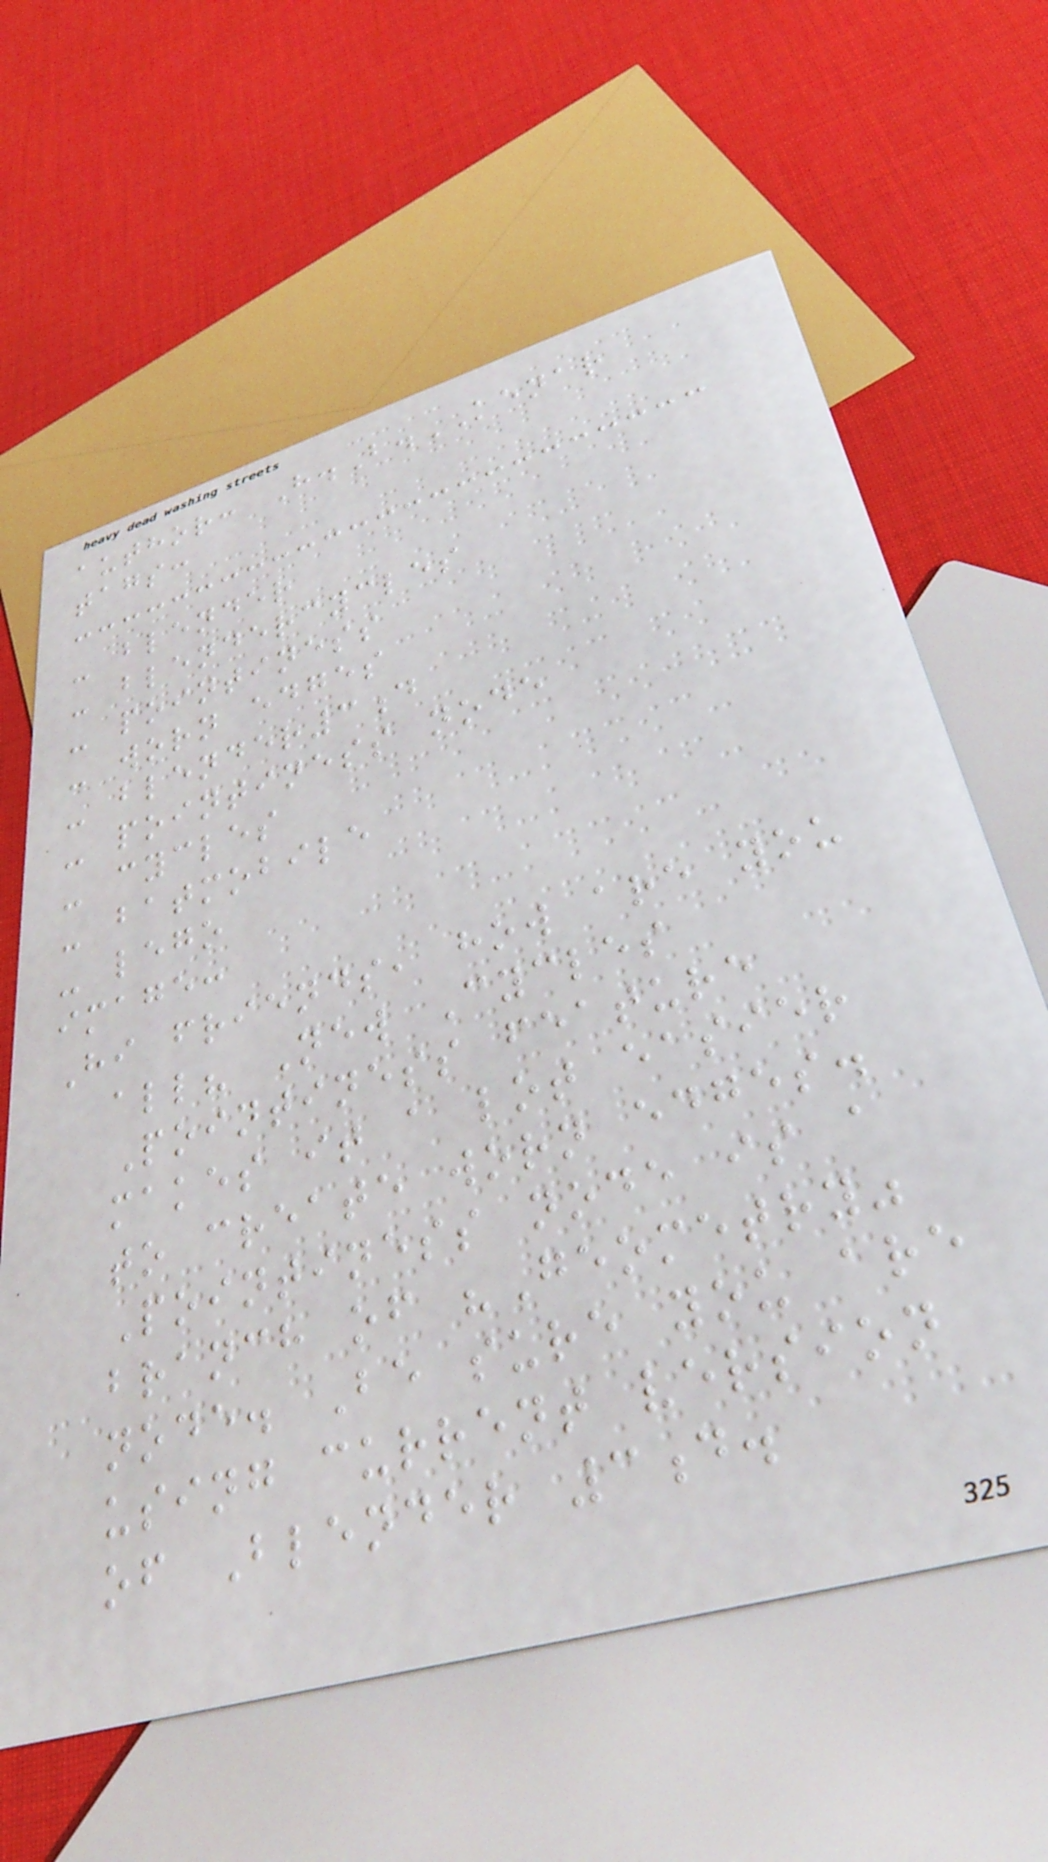author: H.B.KENAR
tags:
- blender
- blendercycles
- pointiness
- worn edges
- blender3d
- pointiness node
- cycles
- batmobile
- lego
image:
Hi friends, how are you
all? New Cycles
Pointiness feature
makes it a lot easier
to create worn edges.
Pointiness node is a
branch of "Geometry"
node. Be sure you are
using current version
of Blender 3d.
